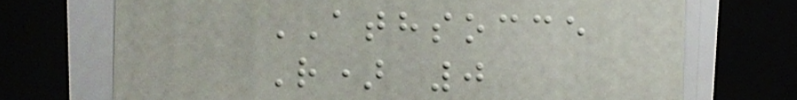ATHSOCCE
R) 0
